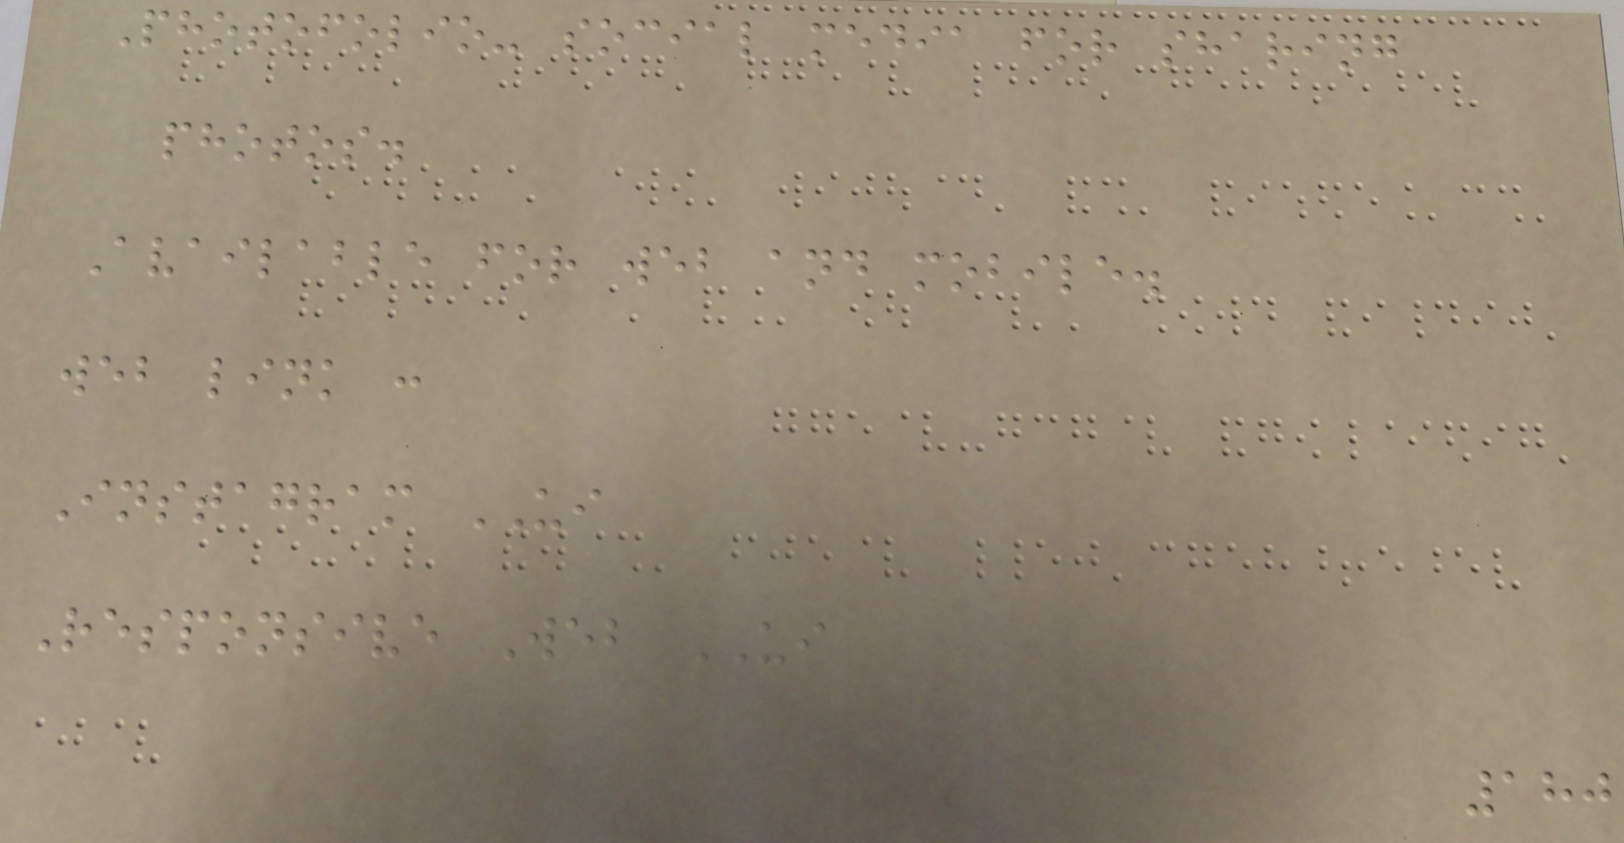Photofolio- social media for sharing
photos.
Available for web and mobile.
web link :
Instagram UI
Responsive Web UI
180
